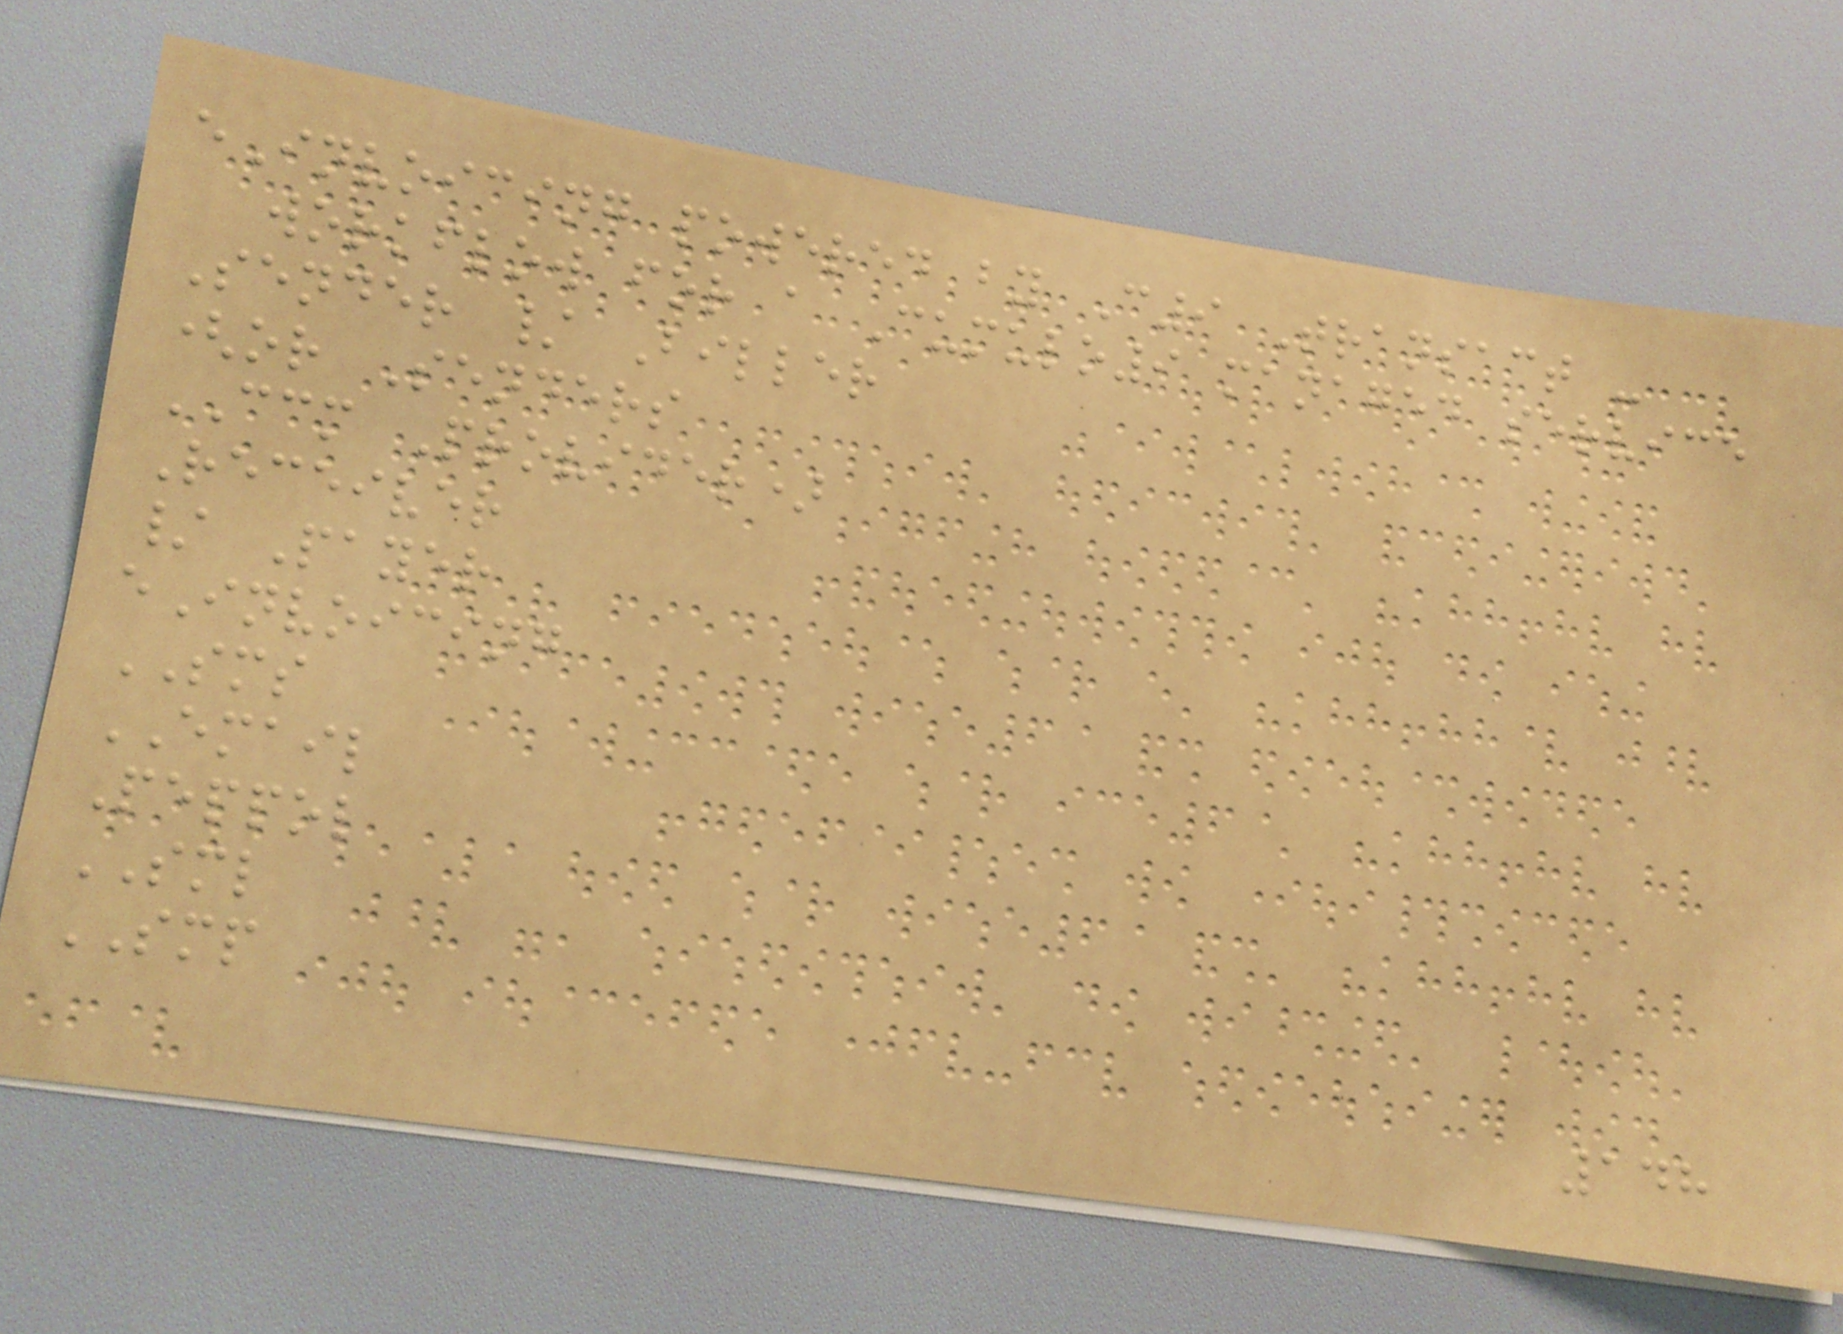eInvoicing powered by C9 Transact -
workflow for a Cumulo9 managed service
Sender / Biller
(or Senders
CCM Provider)
Receiver
/ Payer
eInvoicing
SMS
EMAIL
Peppol
SML
SMP
148
